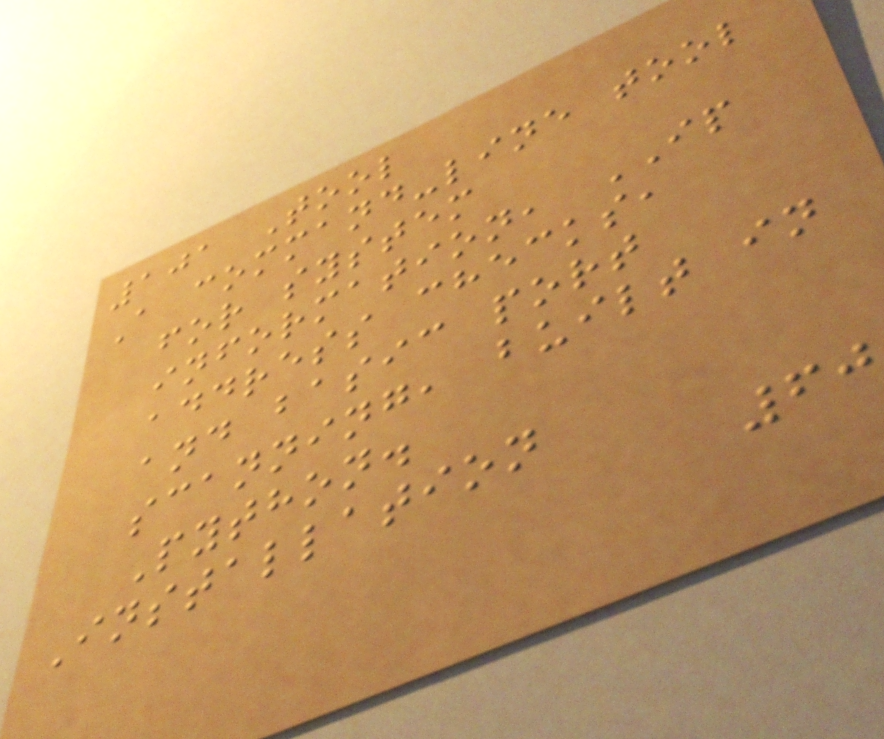101 Tool
A command-line tool
for system
information, IP
address checks,
and basic port
scanning, built in
Python.
Installation
60
